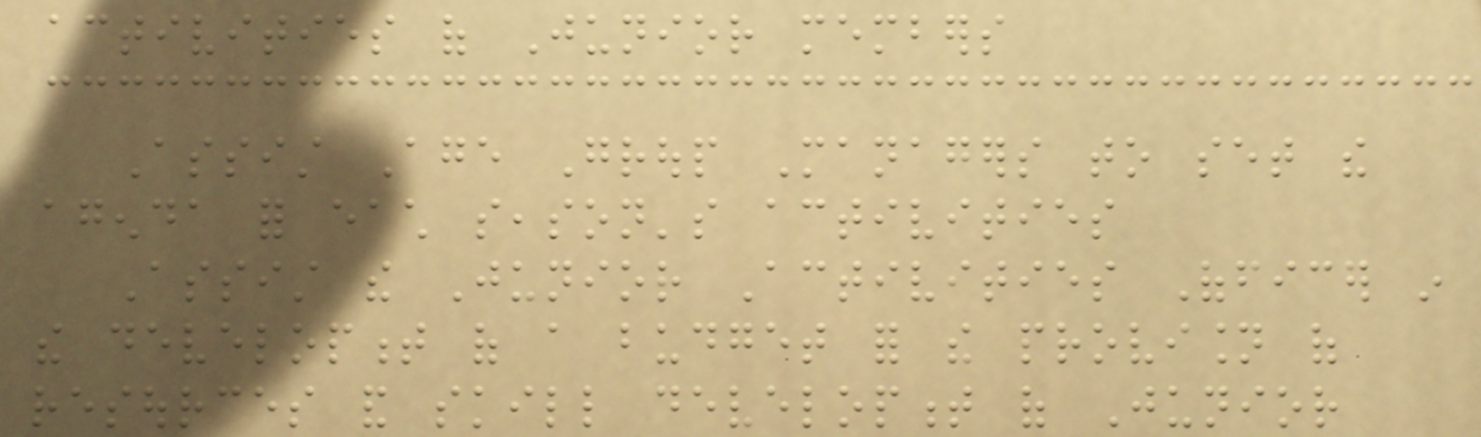activities of Junior members
Assist Age Group Managers to set the
agenda for each season's activities
Assist the Junior Activities Officer in
the development of a budget for the provision of
resources and skill development of Junior
